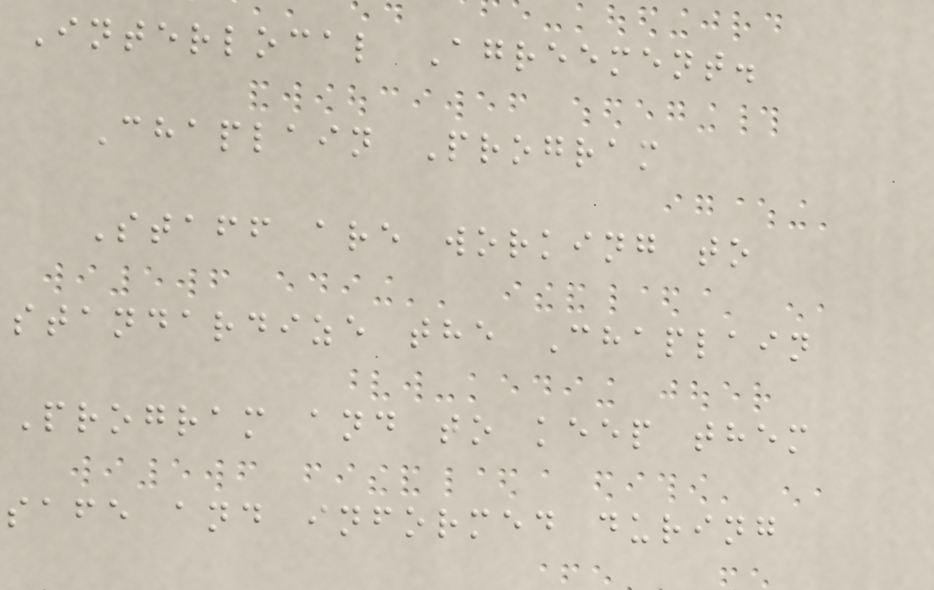Interlocal Agreement.
Chaplain Program
Staff are working to
standardize the Chaplain
Program and to keep them
safe and informed during
